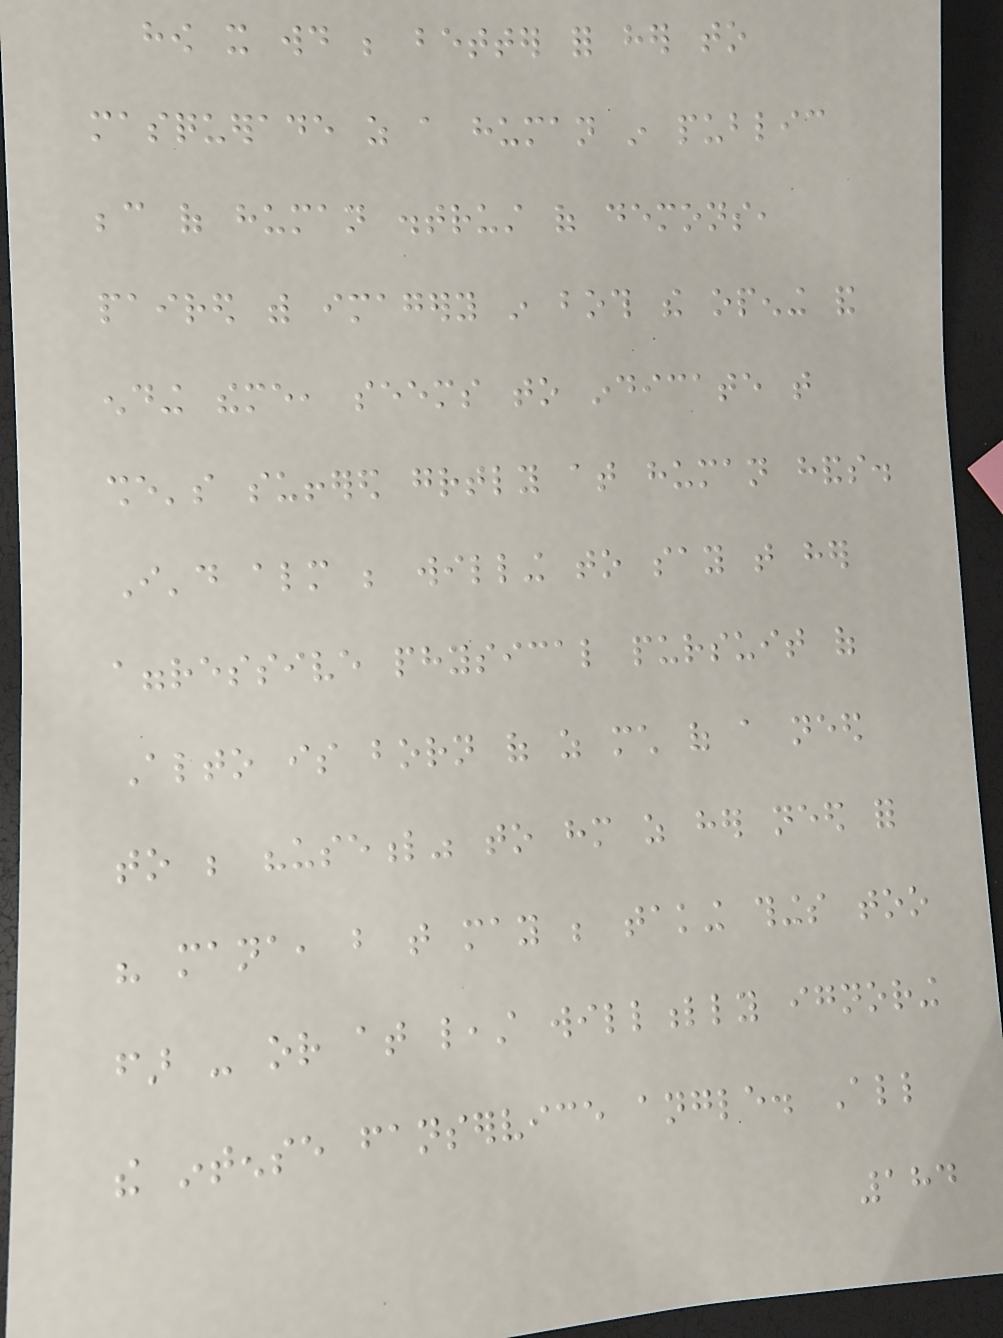how it would be better for her to
masquerade as a human in public
because of human distrust of demons,
paired with imagery in both the opening and
ending theme, seems to indicate that
she's suffered greatly at human hands.
I'd almost be willing to say that her
aggressive physical pursuit of
Alto is born of as much of a need
to be "useful" to him as her need for
his mana, but that may be taking things too
far - or at least willfully ignoring
the intense fanservice angle. All
184
